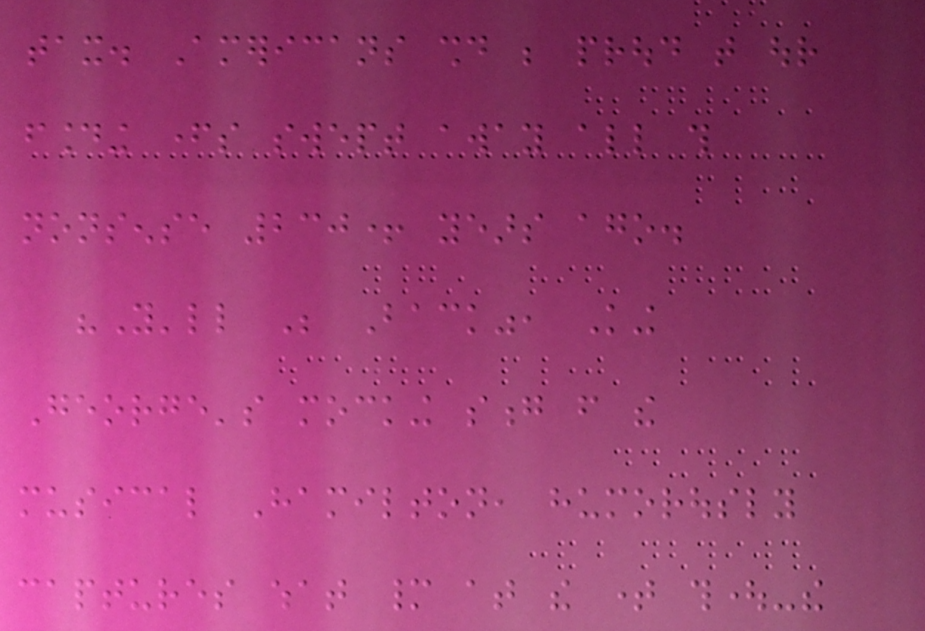tax. Americans should be proud that our
founding fathers swept away all this
nonsense 230+ years ago.
"You'll Be Back", King
George's mocking song from the
musical Hamilton, humorously
captures what many at the time thought-the
